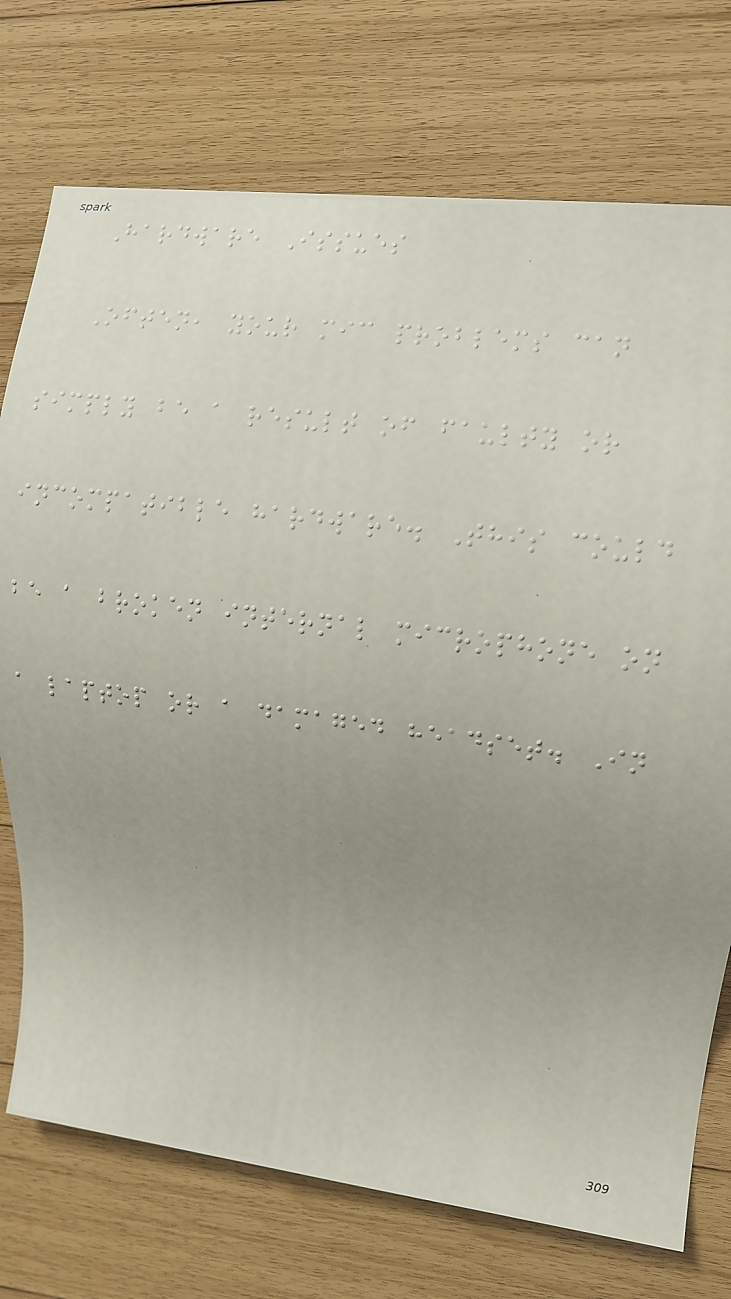Hardware Issues
Often, your mic problems can
simply be a result of faulty or
incompatible hardware. This could
be a broken internal microphone on
a laptop or a damaged headset. In
